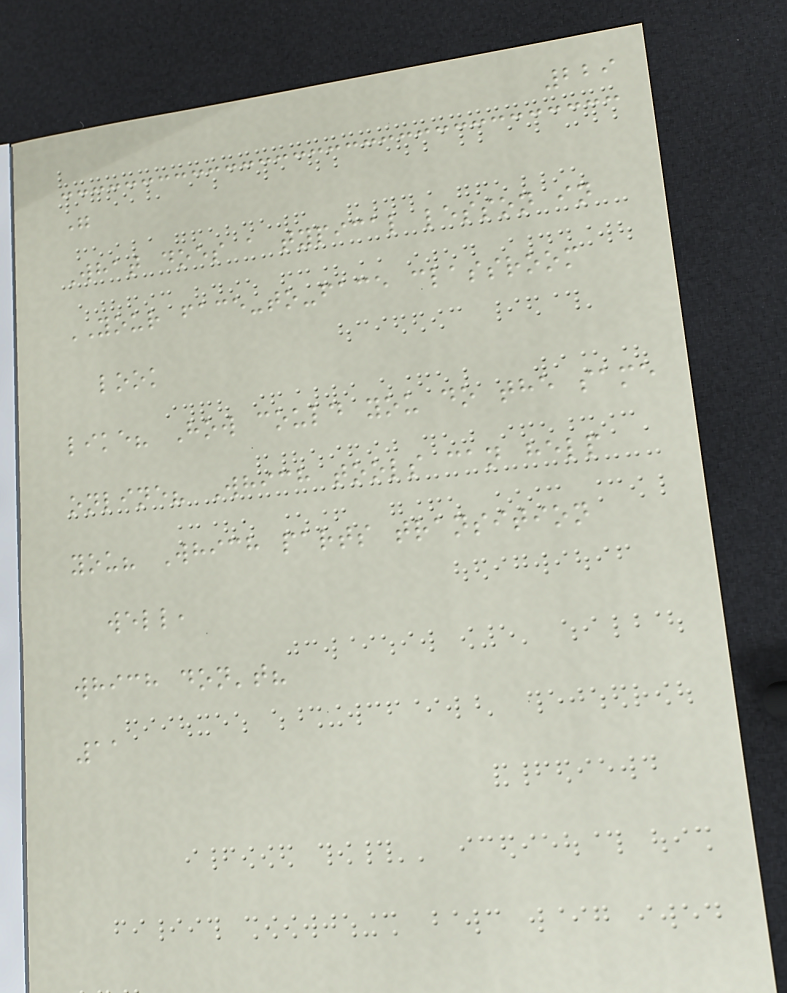229
"
What does a typical lesson in
YOUR face-to-face classroom
look
like? How could you do the same
online? Which tools can help
you? Which parts transition
well,
which don't?
11
